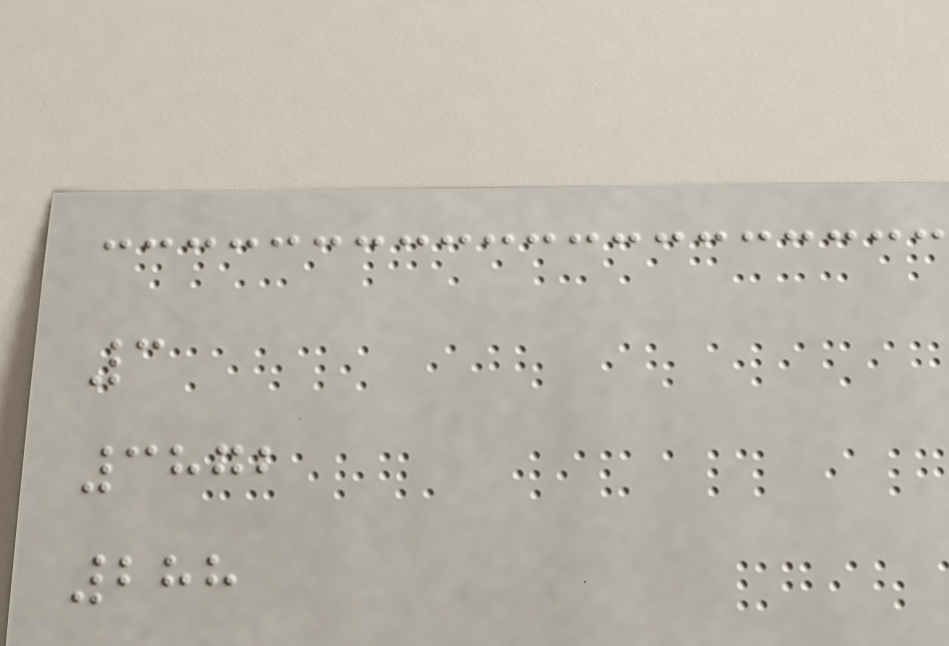3
3872
288
